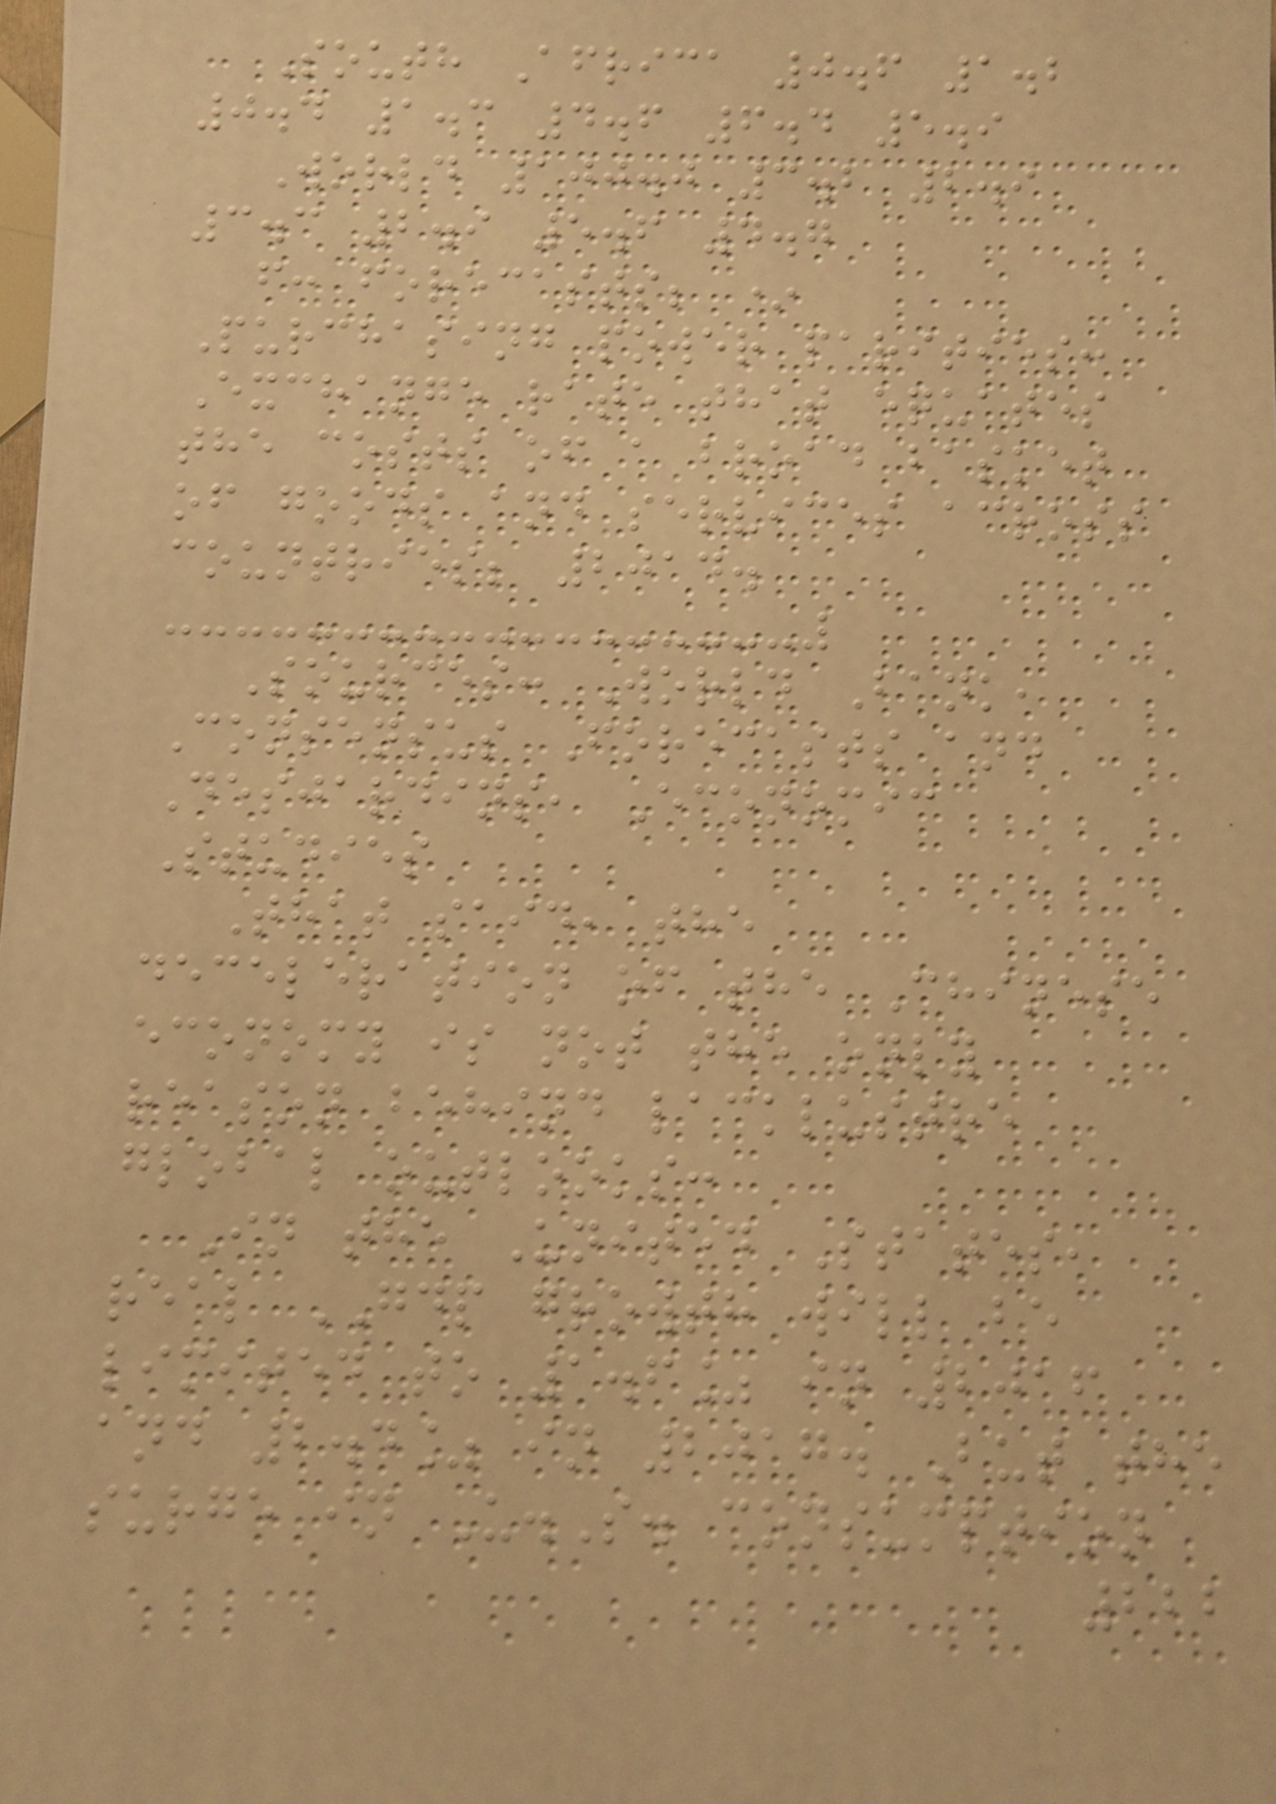South Africa 0.6 1.2
0.4 1.3 4.6 6.4 5.9
World 100.0 3.2 2.9
3.3 2.9 5.6 4.7
f: forecasts; *
Purchasing power parities:
Exchange rate that equates
the costs of a broad basket
of goods and services across
countries; 2014.
Sources: World Bank,
Consensus Forecasts and
Desjardins, Economic
Studies
That said, the
deceleration of the Chinese
economy is not the only
reason behind lacklustre
global outlooks:
In the United States,
real GDP growth will be
limited to 1.6% in 2016
and 2.4% in 2017. But the
surge in U.S. consumption
222
